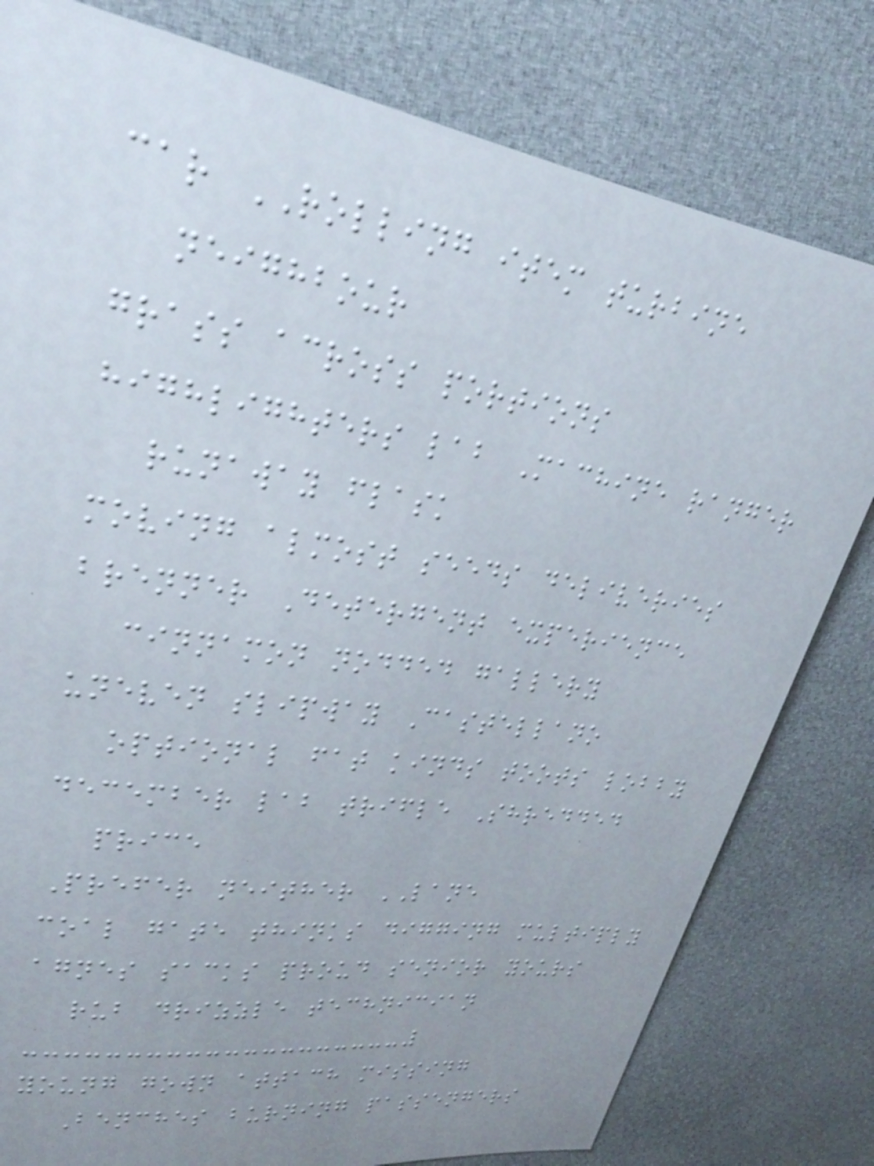car ROLLING item turbine
neighbour
grass across portions
highlighters lab Machine ranger
runaway flask
moving almost seeds deliveries
brenner Detergent experience
cinnamon nodded gallery
uneven slipway Castellano
optional fat kinds toots lobby
december lab trifle Shredded
price
Prefer neither LANE
coal gate thinks digging multiply
agnes sacks proud senior yours
rub drizzle technician
young gown attach missing
Benches burning passengers
